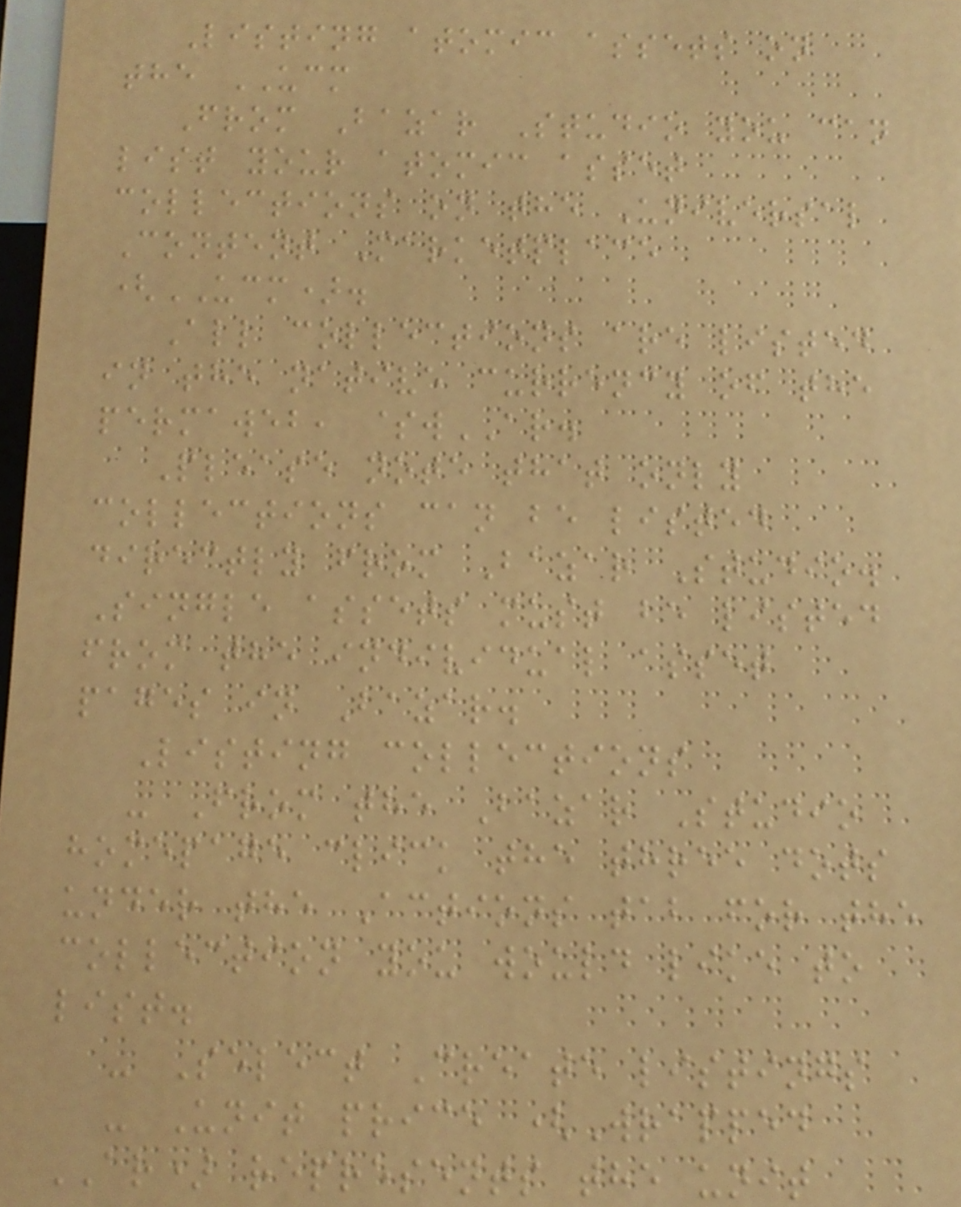Listing atomic assets on
the UCM
From Bazar Studio you can
list your atomic asset
collections on the Universal
Content Marketplace
(UCM).
All collections are listed
in the native currency of the
permaweb, $wAR.
Please note that only
collections can be listed
directly from Bazar Studio.
Single assets must be listed
from the individual asset
pages in Bazar.
Listing collections
- From the Bazar Studio
homepage click the three dots
under the Actions tab for the
collection you would like to
list.
- Select Create listings
- Unit price (Wrapped
AR) represents the unit
